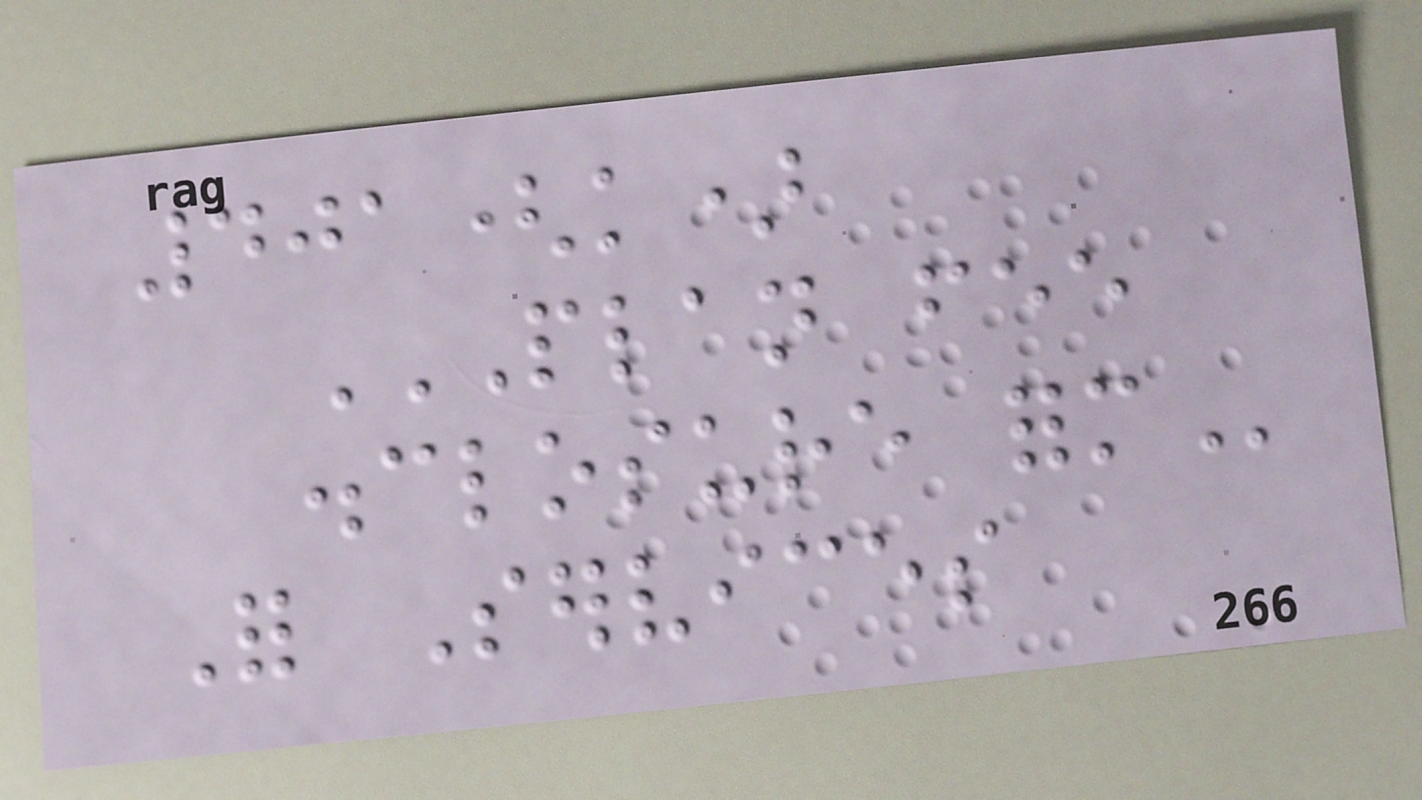401(k)
PLAN FEE
DISCLOSURE FORM
For Services
